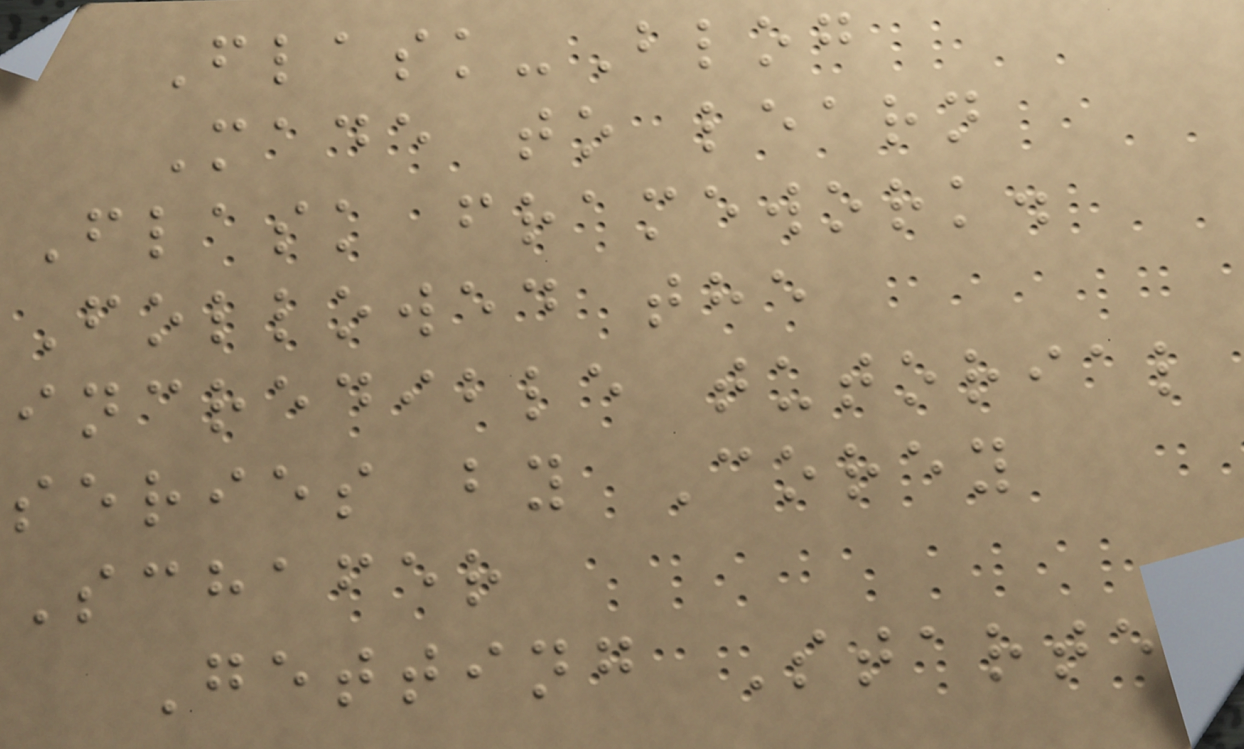Flask-Blog
Made to learn
Flask framework.
Followed the
incredible tutorial
series by Corey
Schafer
Getting Started
